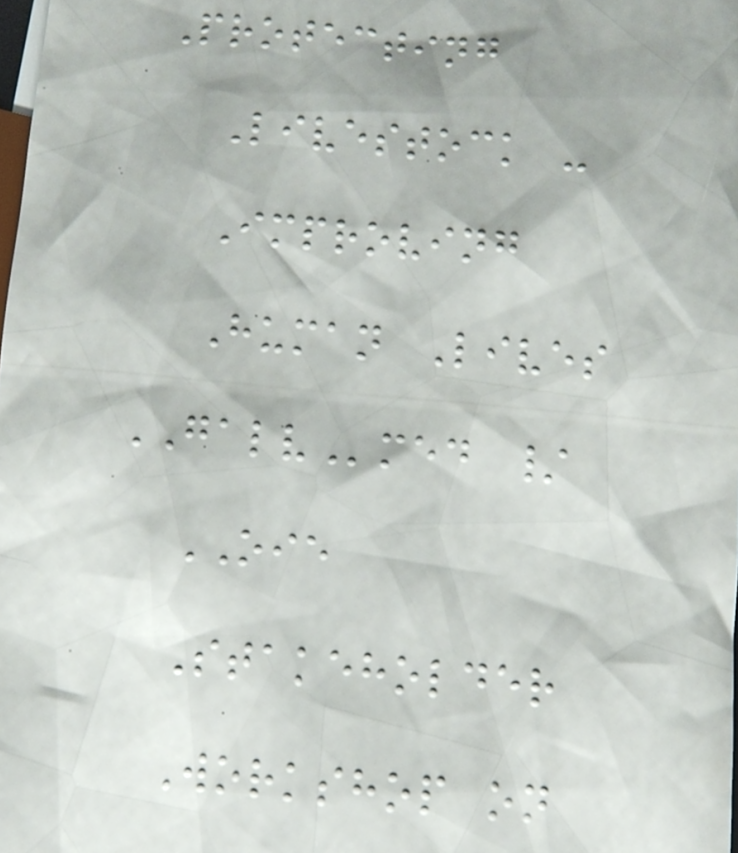Protecting
Livestock -
Improving
Human Lives
GALVmed /
OIE
Stakeholder
Workshop on
